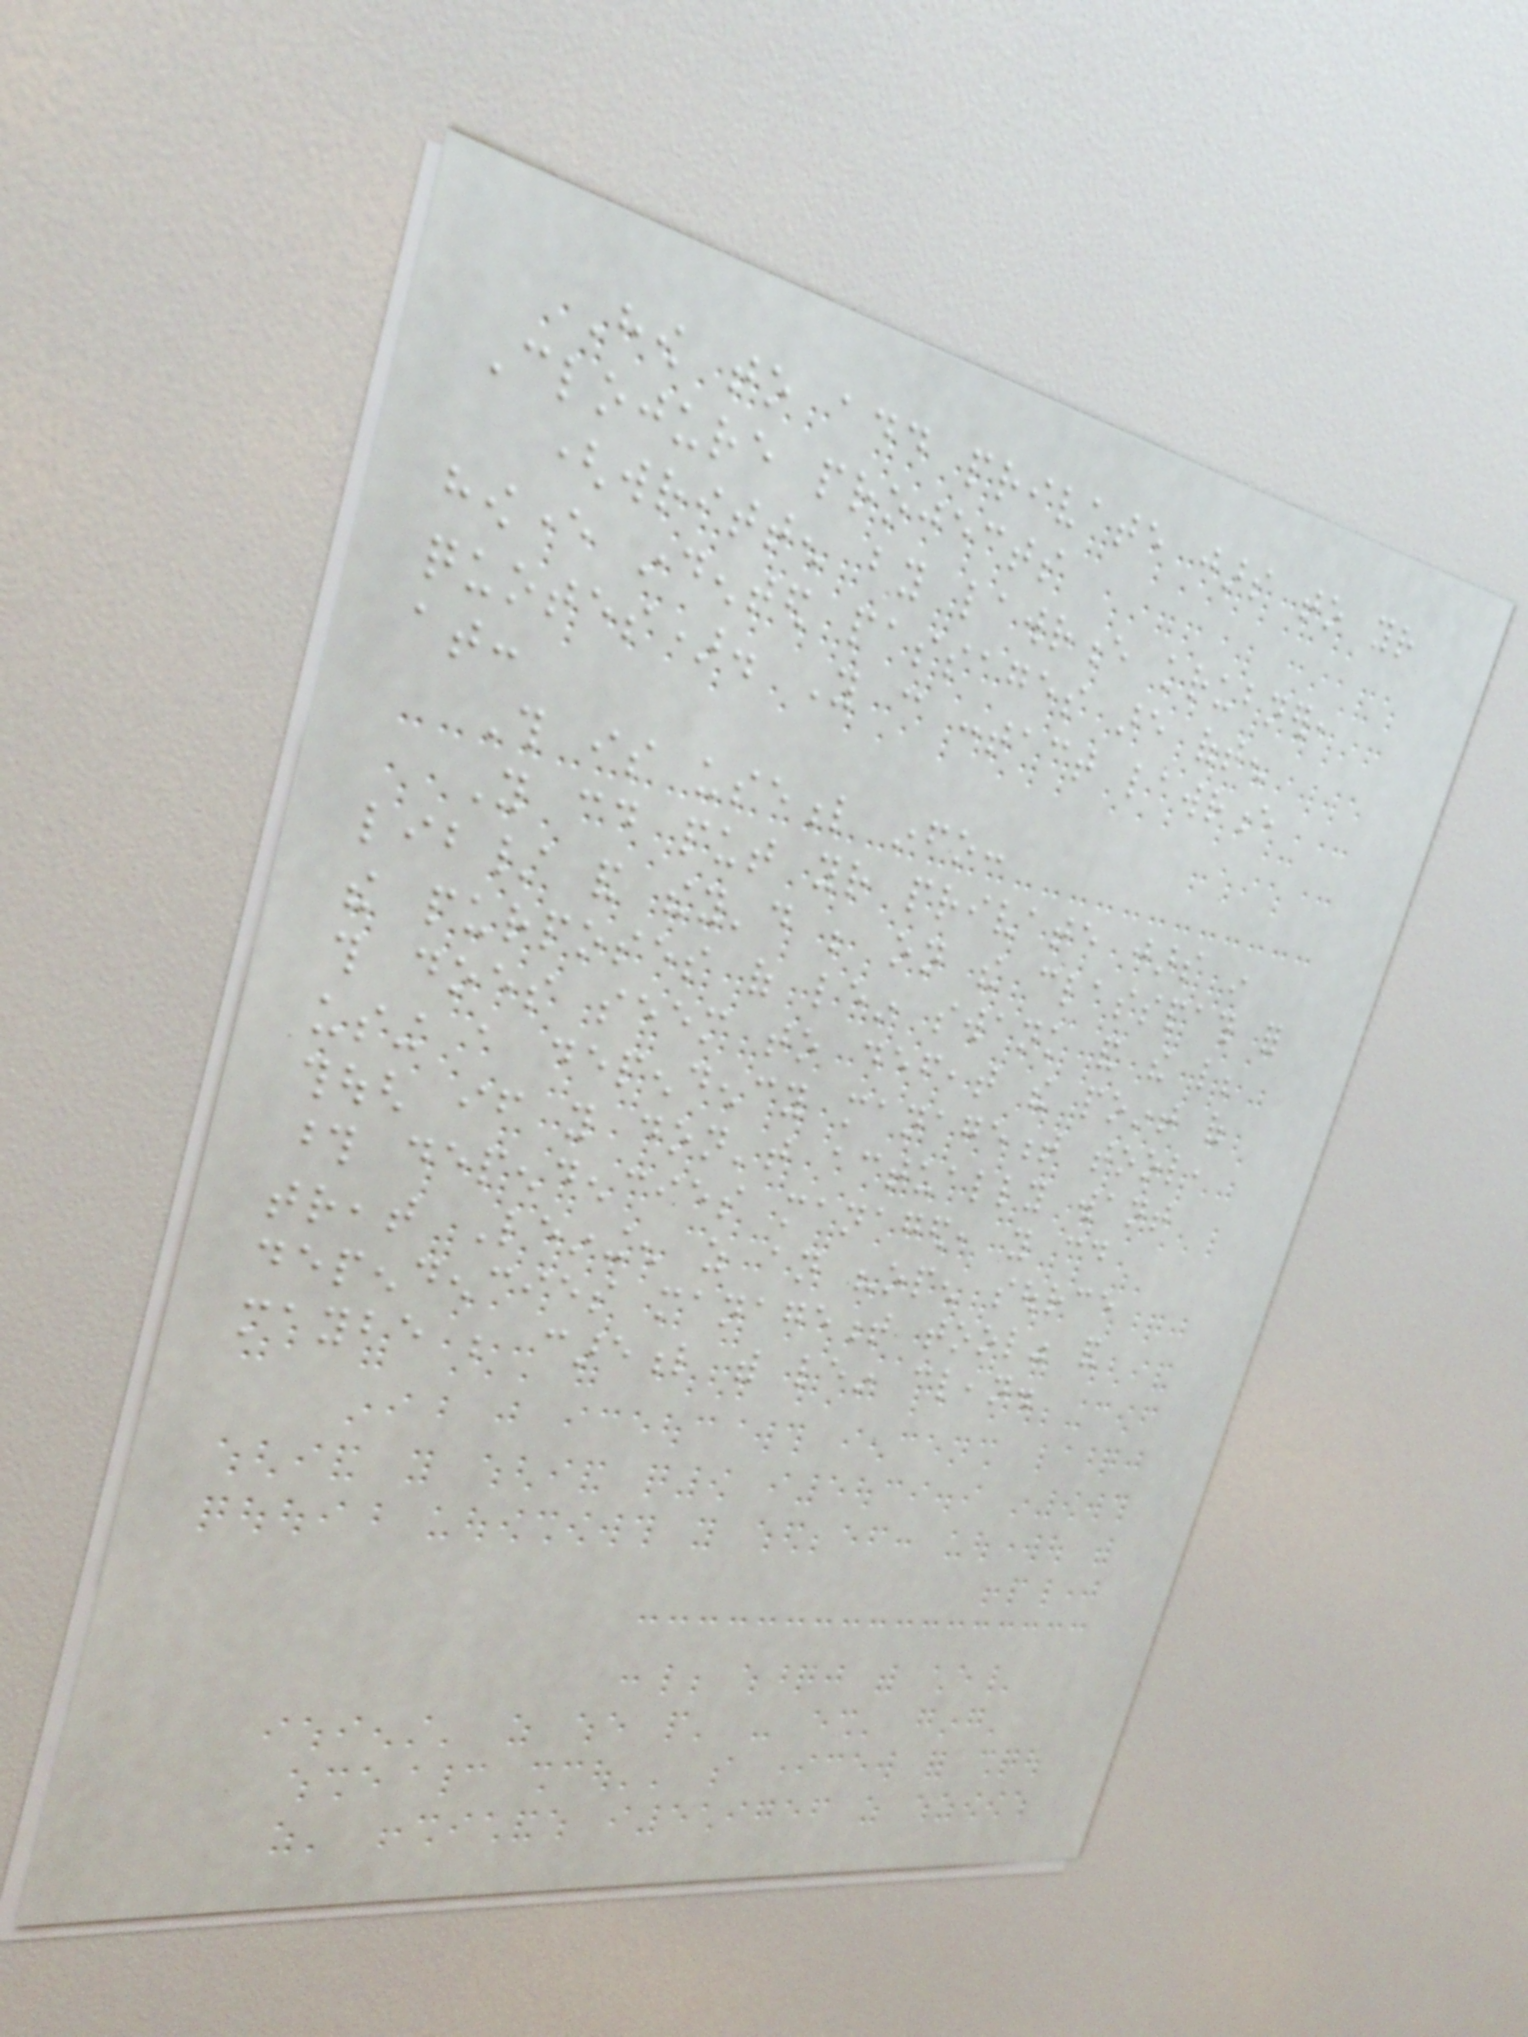How to add private jars to your
Clojure projects
(written by lawrence krubner,
however indented passages are often
quotes). You can contact lawrence
at:
This is useful info:
You could put your private jars in
lib/ and they'd be on the classpath for
the purposes of lein swank and the like;
this does seem to defeat the point of
using a dependency management tool,
though if you don't actually want
those dependencies managed, you could
treat Leiningen as an "open source
dependencies management tool" and
maybe be careful with lein clean.
